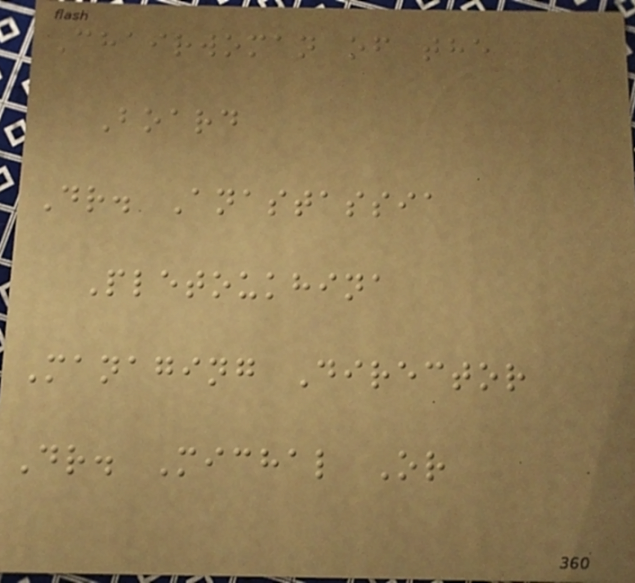Chairwoman of the
Board
Dr. Anastassia
Pletoukhina
Managing Director
Dr. Michal Or
